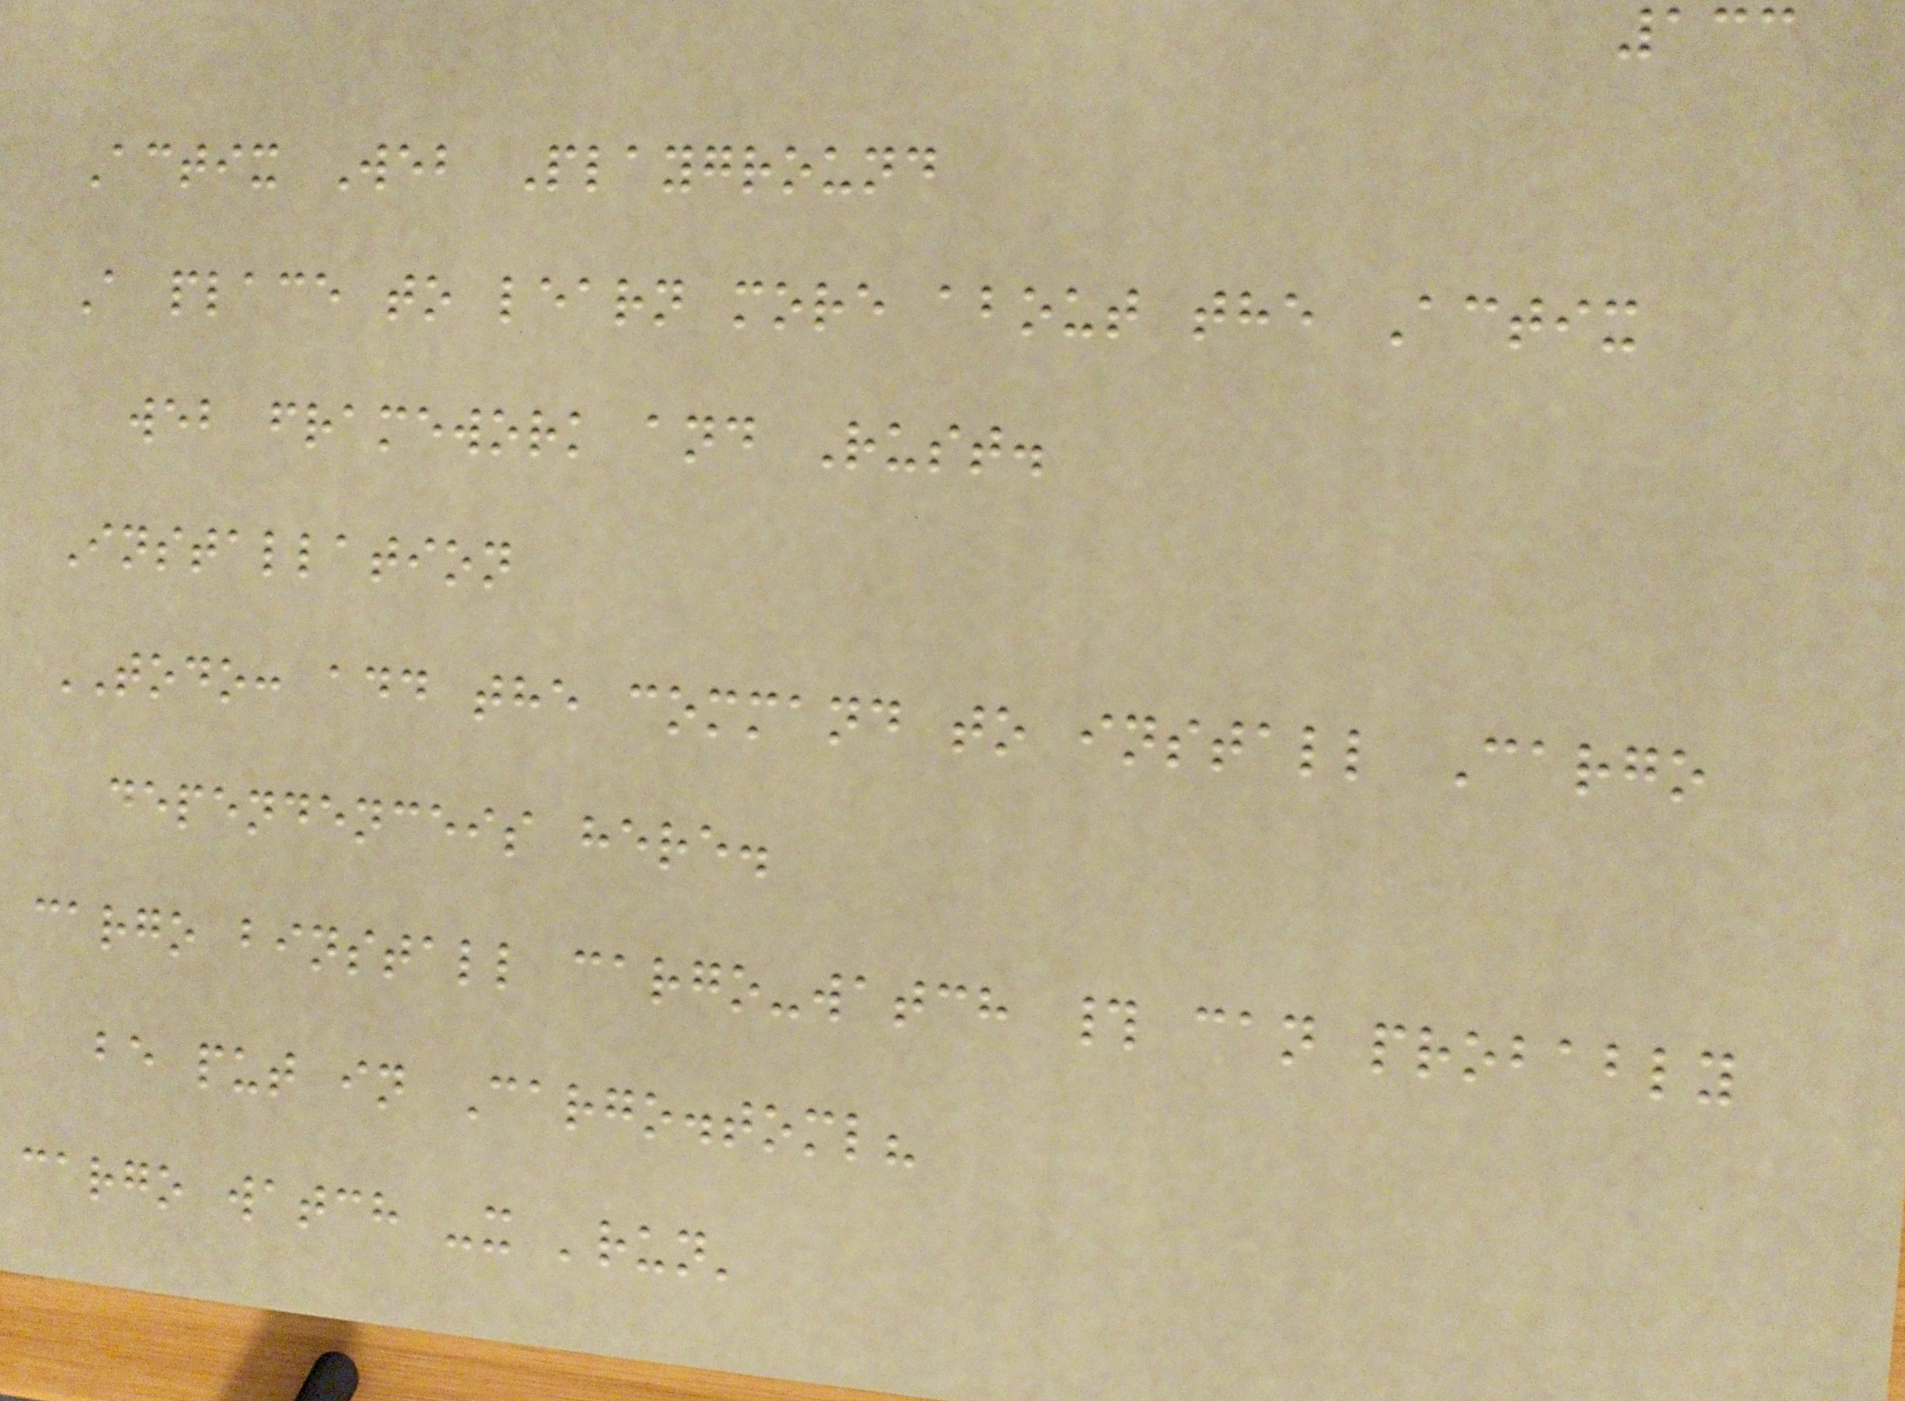133
Actix Web Playground
A place to learn more about the Actix
web framework and Rust.
Installation
TODO: add the command to install Cargo
dependenceis here.
cargo binstall cargo-watch # can probably
be put in Cargo.toml?
cargo watch -x 'run'
